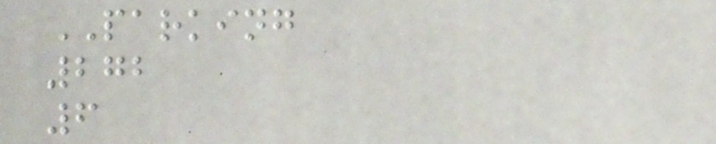PARKING
272
6
